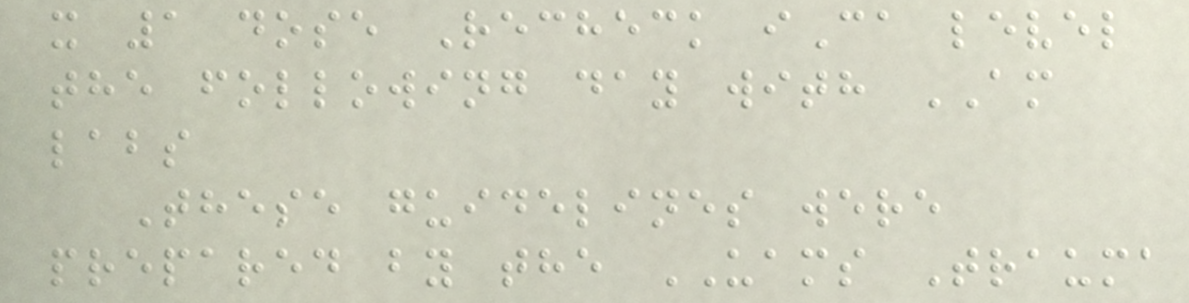x 1 dose Recheck iCa level
the following day with AM
labs
These guidelines were
prepared by the UAMS Trauma
